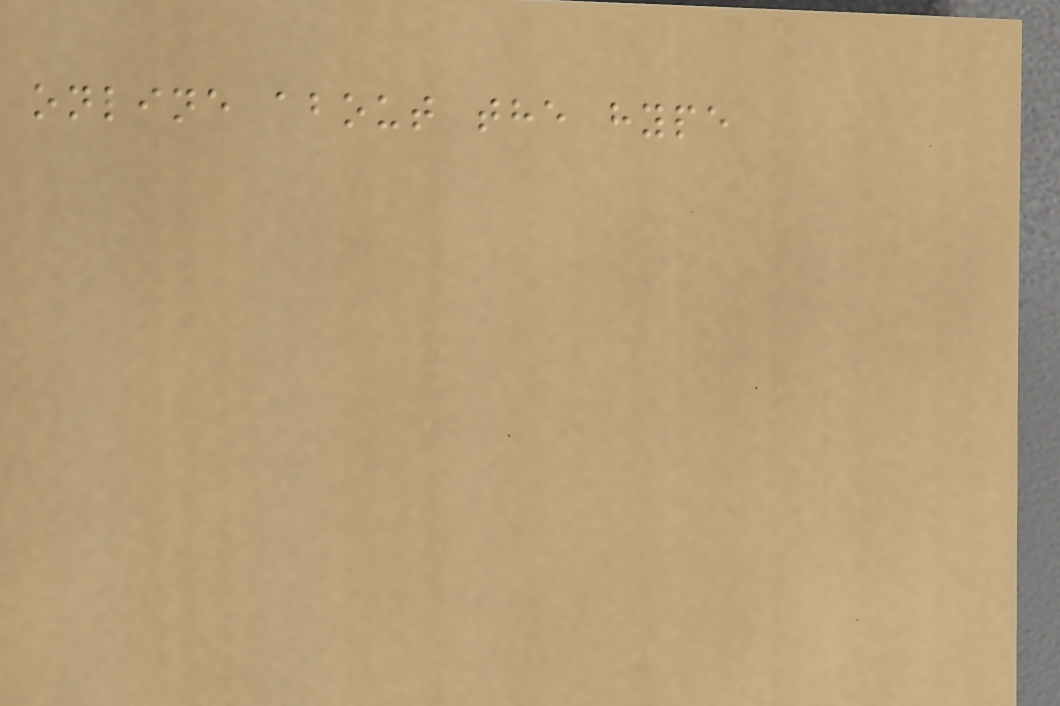online about the hype
